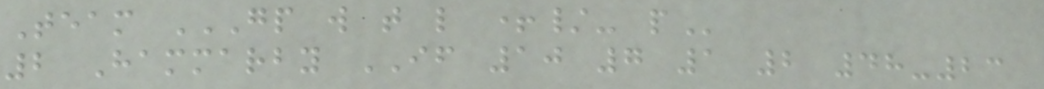Team GP W T L +/- P
2 Hammarby IF 10 7 1 2 48-23
